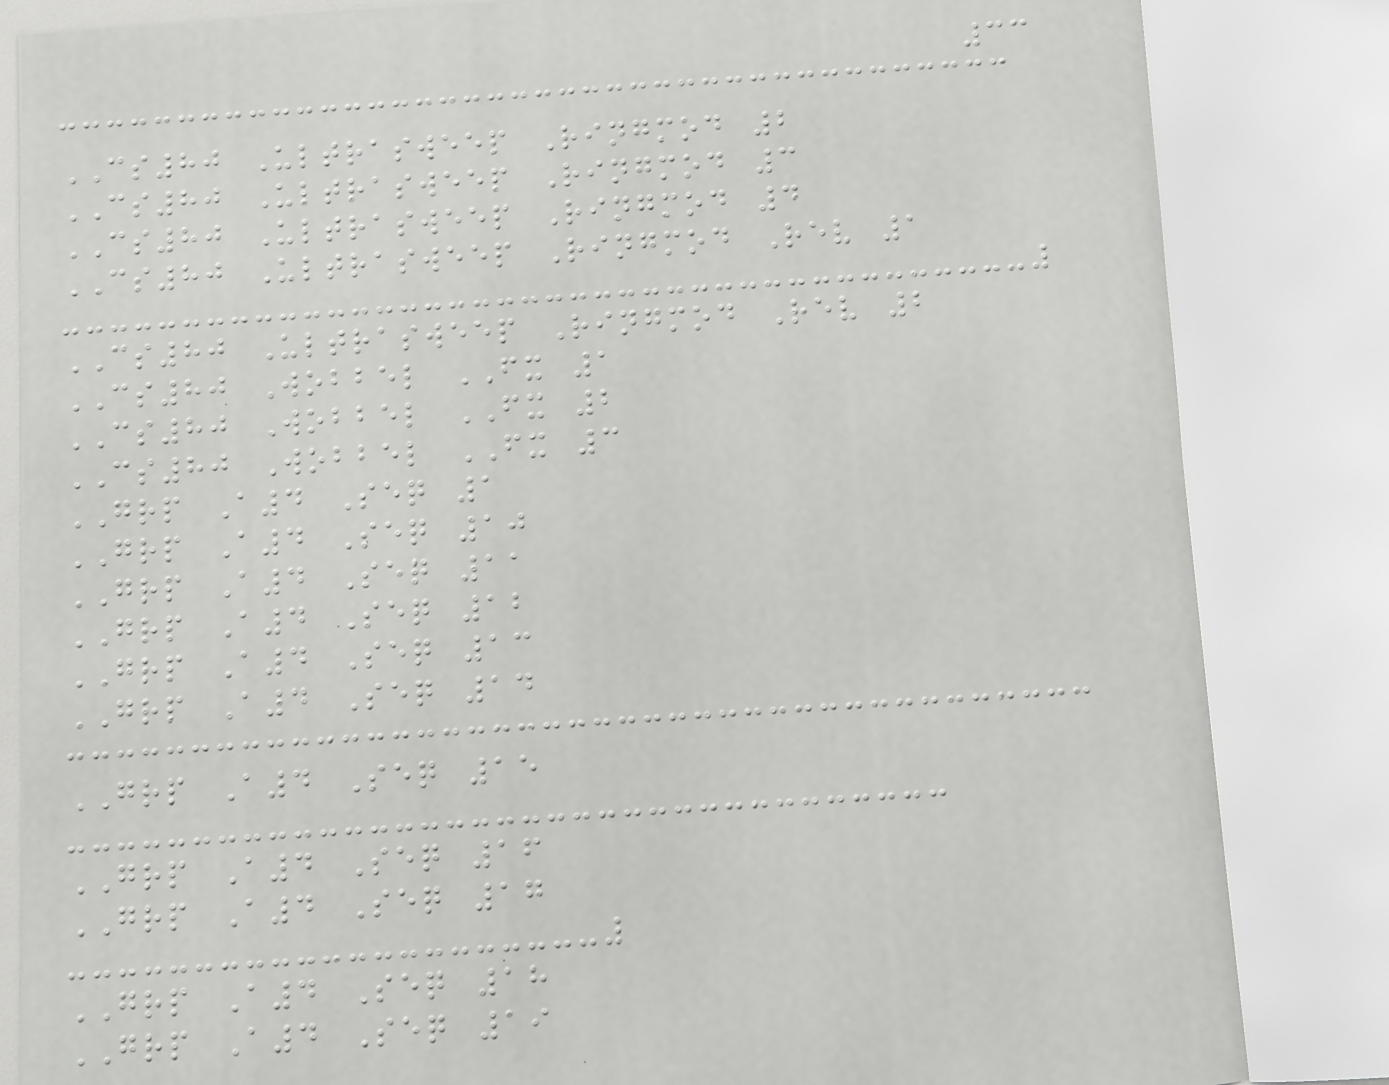33
CS80 Ultrasweep Ringmod 2
CS80 Ultrasweep Ringmod 3
CS80 Ultrasweep Ringmod 4
CS80 Ultrasweep Ringmod Rev 1
CS80 Ultrasweep Ringmod Rev 2
CS80 Wobbel FX 1
CS80 Wobbel FX 2
CS80 Wobbel FX 3
GRP A4 Seq 1
GRP A4 Seq 10
GRP A4 Seq 11
GRP A4 Seq 12
GRP A4 Seq 13
GRP A4 Seq 14
GRP A4 Seq 15
GRP A4 Seq 16
GRP A4 Seq 17
GRP A4 Seq 18
GRP A4 Seq 19
